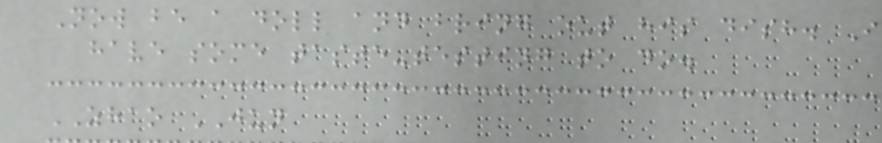Now be a doll and bring out his dish. I
have some taste-testing to do.
ZHAO JUN
